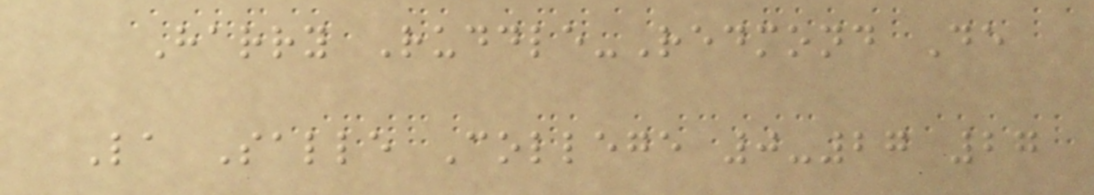Harry Ruddle-Redmond De
La Salle College 0-27 27
